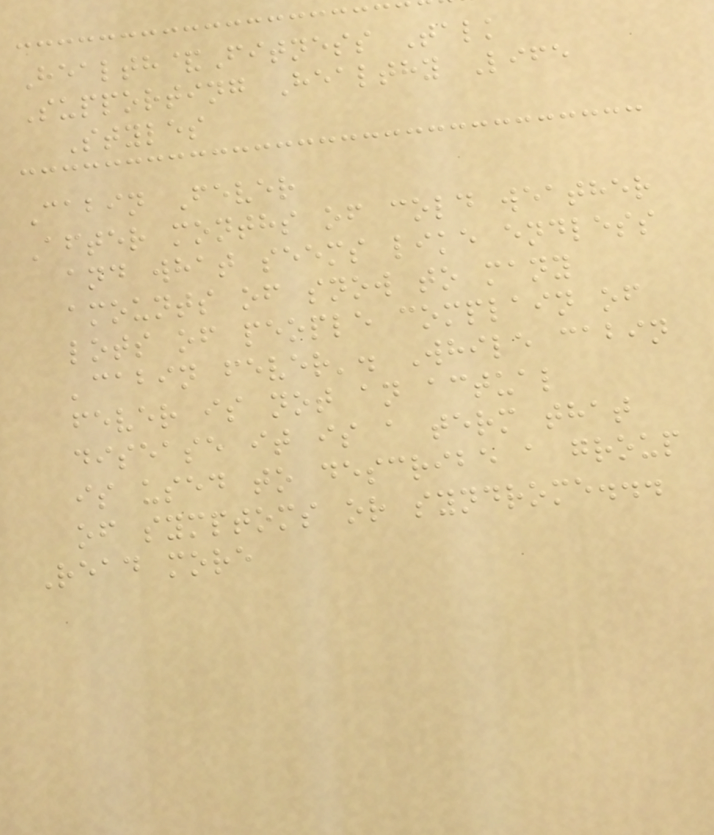Health&Fitness Talk
Supporting Healthy Life
Styles
Cabin Fever
After months of cold weather
and what seems like endless
amounts of snow to many
lots of people complain of
'cabin fever'. While cabin
fever is not an actual
disease it is a term that
is used to describe a group
of symptoms or syndrome...
Read more
